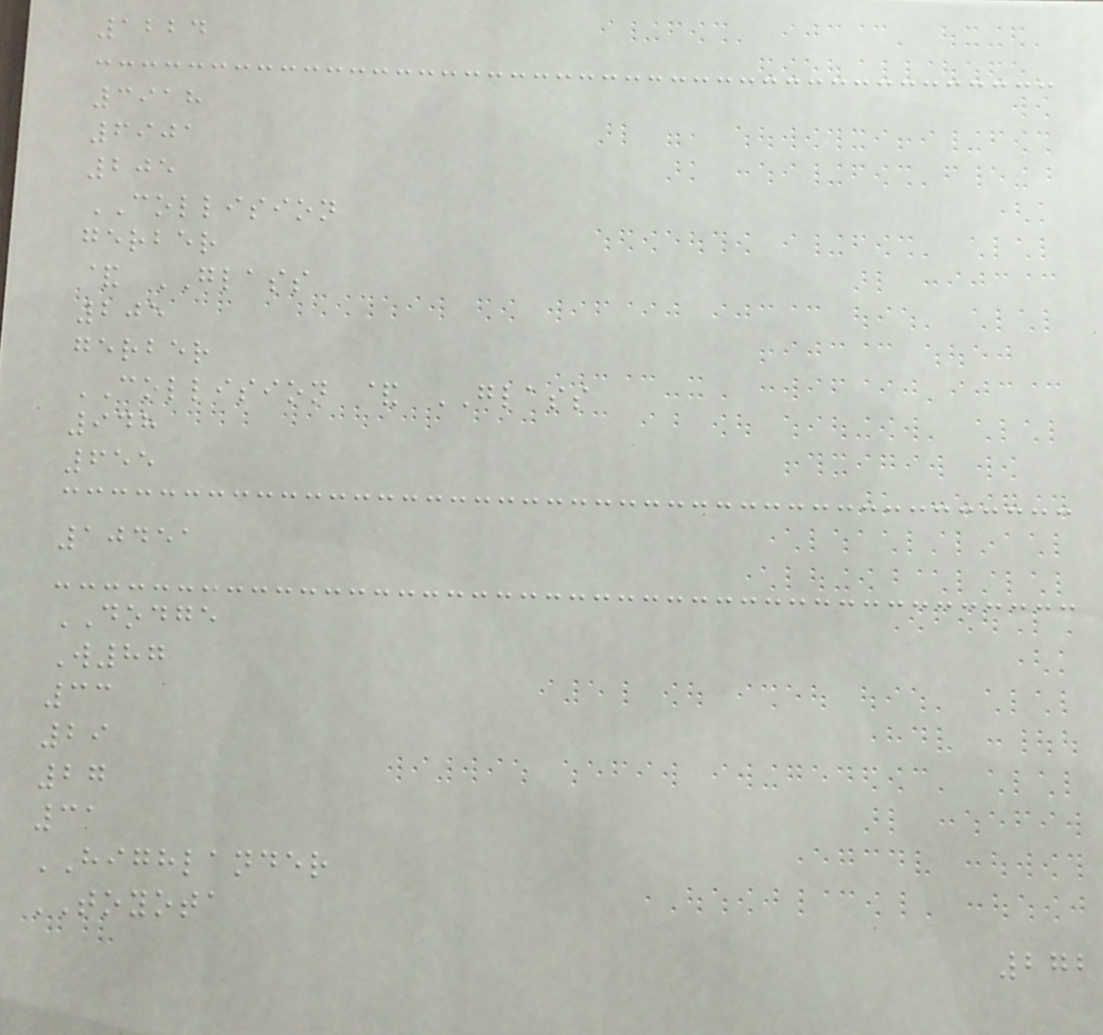1224
3918
6901
205
COLLISION
gerber
& GLASS
205
gerber
COLLISION & GLASS
948
655
10451
DODGE
W87
33
29
27
31
HIGHLANDER
TOYOTA
272
